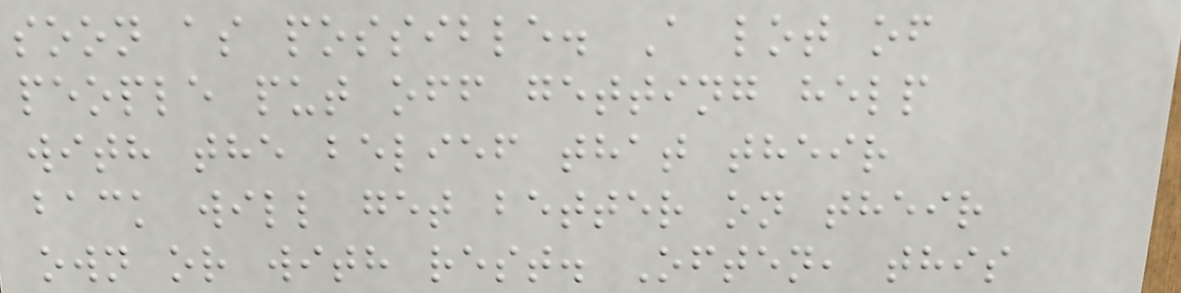soon as possible. A lot of
people put off getting help
with the belief that their
back will get better on their
own or with rest. Often, this
